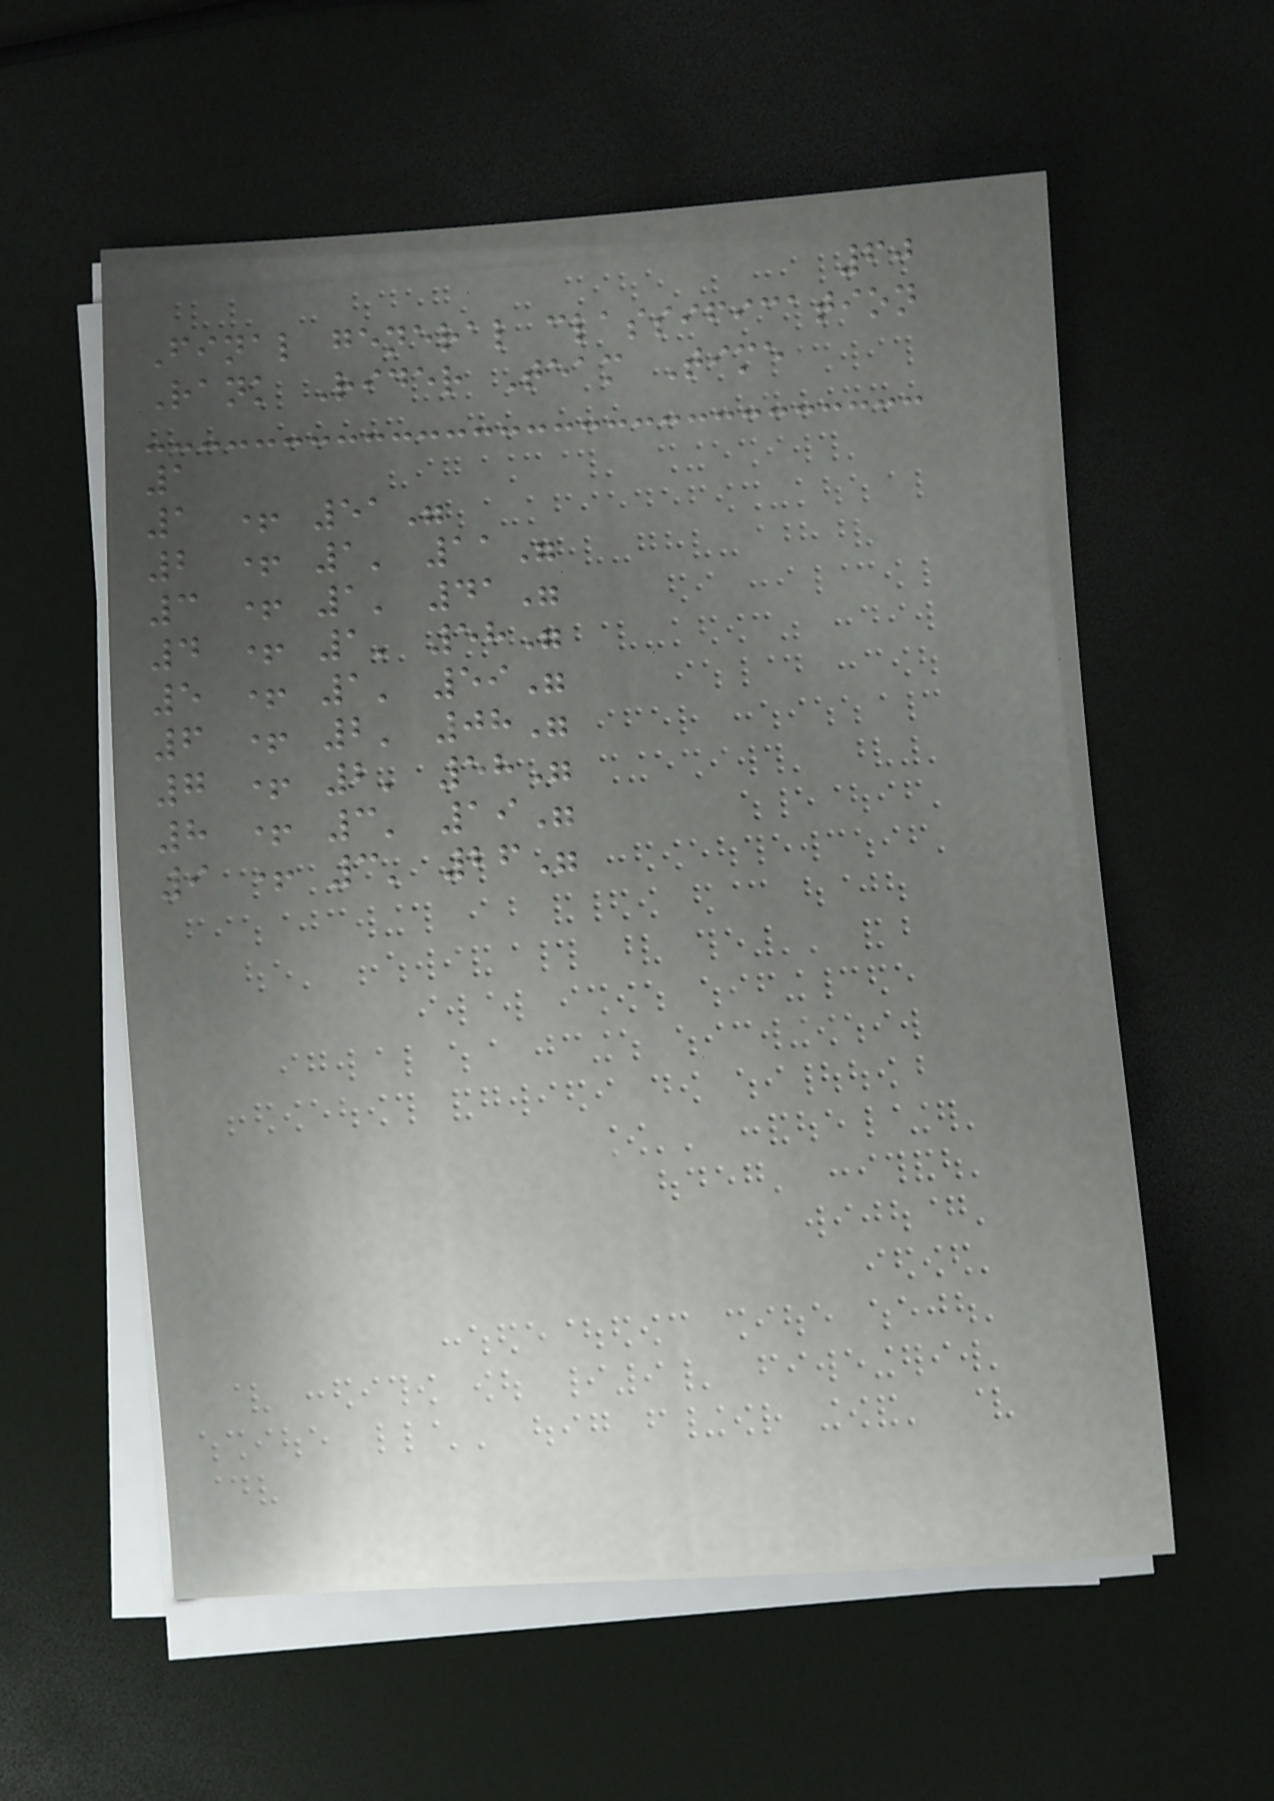60
Final general classification
Rank Rider Team Time
1
1 + 51"
2 + 1' 11"
3 + 1' 41"
4 + 1' 58"
5 + 1' 59"
6 + 2' 08"
7 + 2' 58"
8 + 3' 19"
9 + 3' 26"
